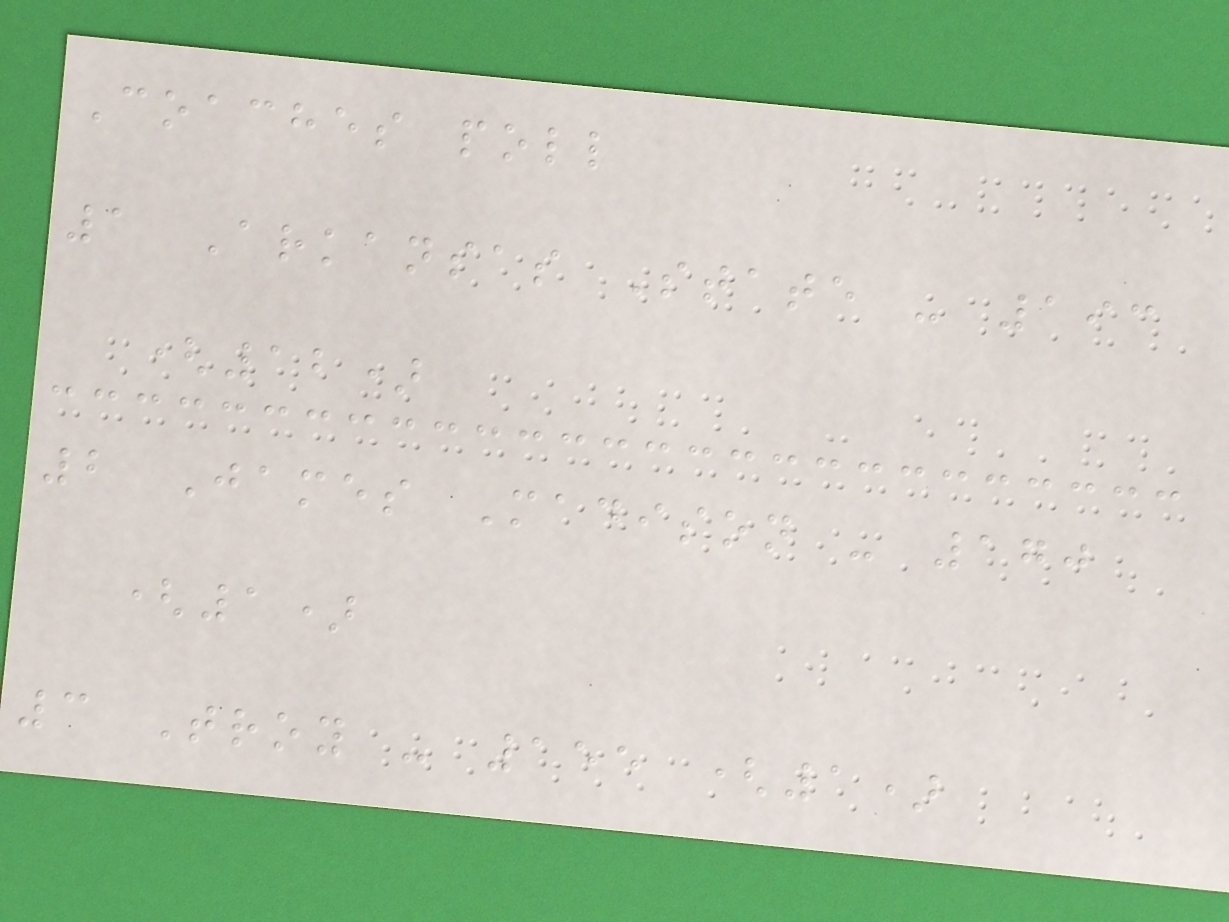Coaches poll
1 Arkansas State - 193
(12)
2 James Madison - 170
(1)
3 Troy - 155 (1)
